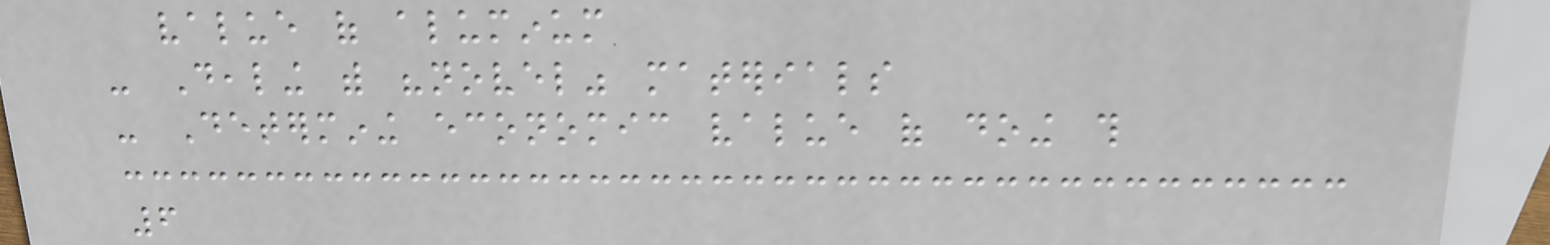value of aluminum
- Dealing with "novel" materials
- Determining economic value of doing this
6
